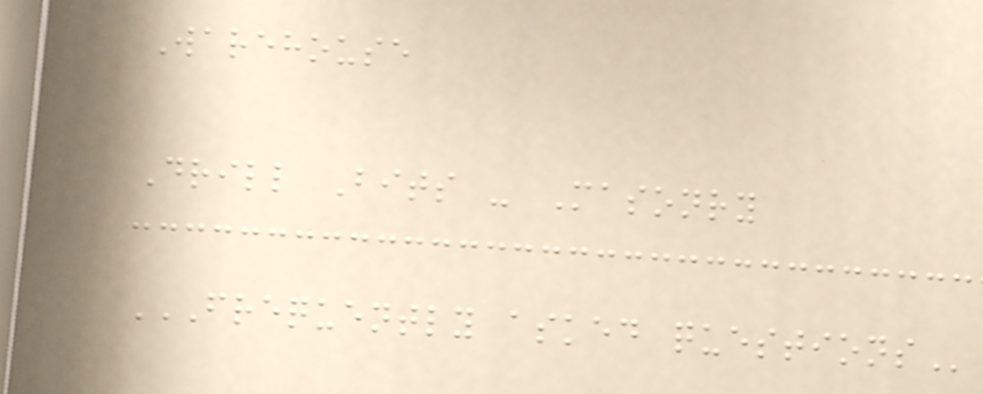Warehouse
Drill Bits - Masonry
FREQUENTLY ASKED QUESTIONS
